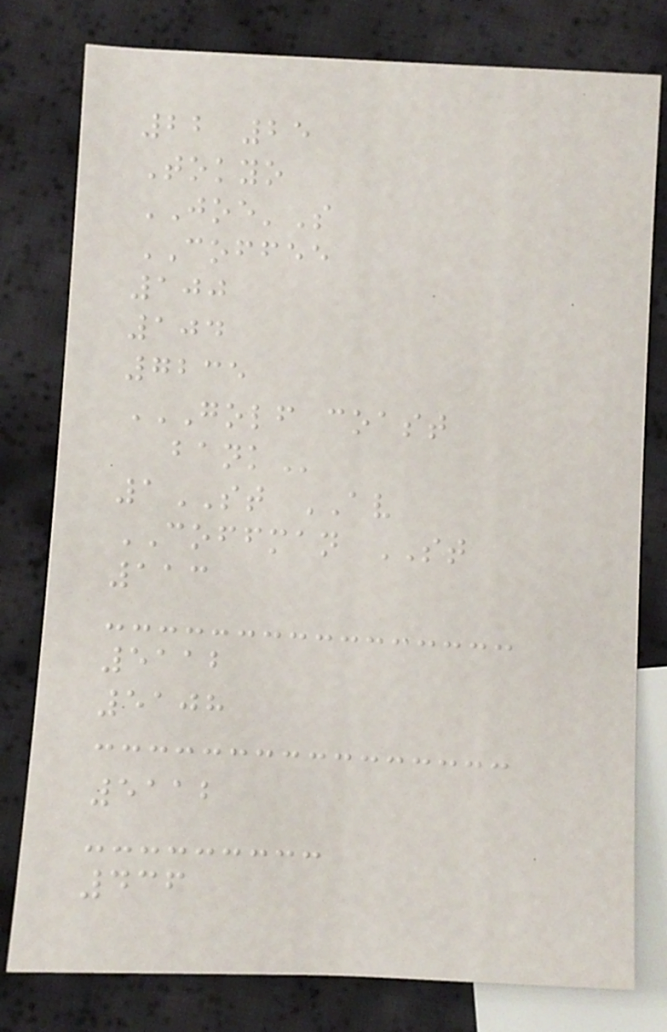22 25
Tokyo
JOE'S
COFFEE
100
104
7235
GOLF COAST
BANK
1ST AV
COFFMAN ST
113
5112
5108
5112
436
